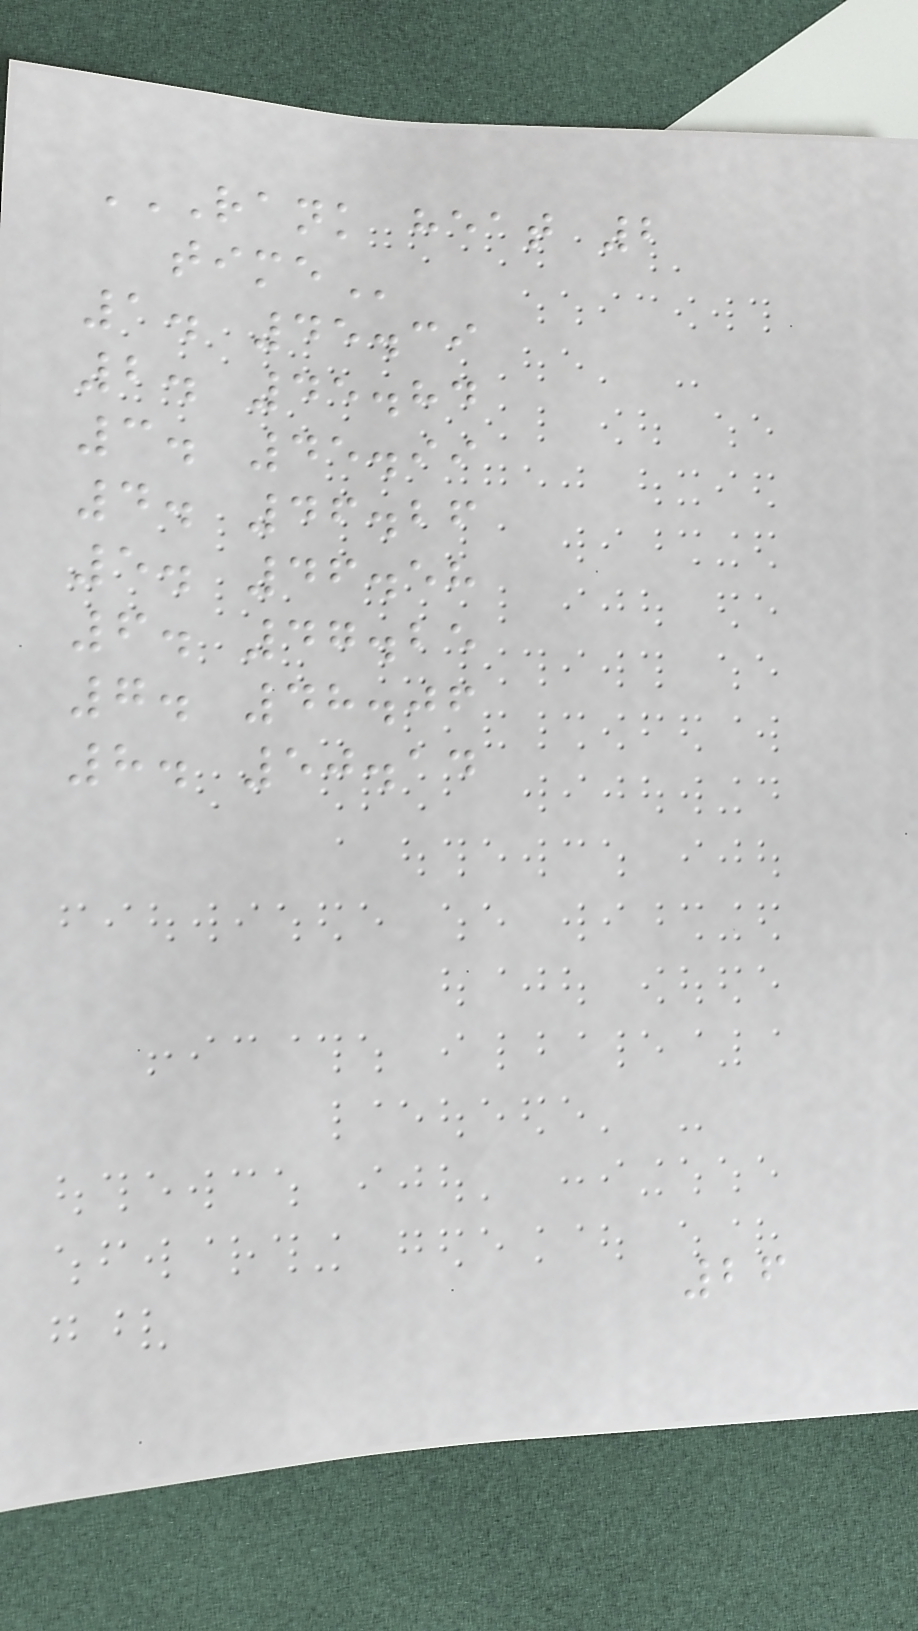RANK HEAT 2
TIME
1. 45.39
2. 45.84
3. 45.99
4. 46.26
5. 46.58
6. 47.25
7. 48.06
8. 50.14
26
